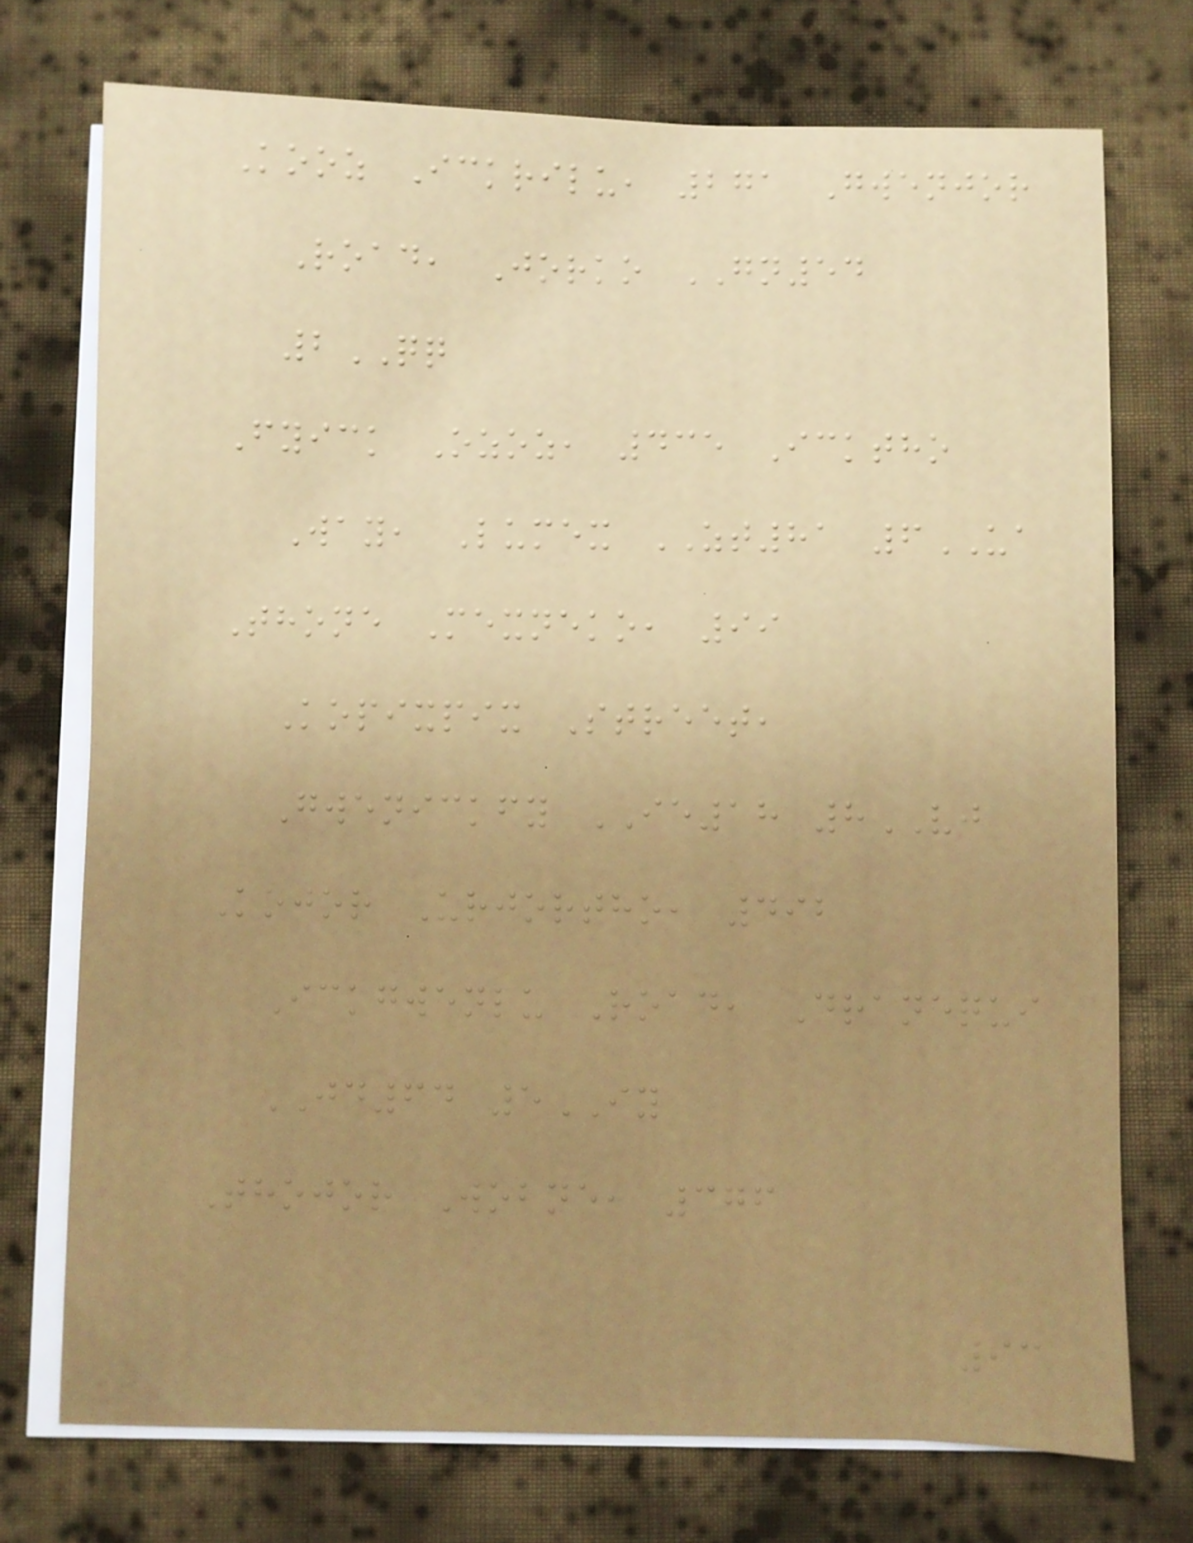Kooz Ickrilu, 271 Gwenjor
Road, Jorko GN54
2QQ
Fyick Ozoz, 435 Icktho
Way, Lumex ZT81 6UA
Thone Mexneko, 99
Kopixpix Street,
Gwenickfy IE18 8VJ
Kojor Urjortho, 492
Ickgwenlu Road, Dranequi
JD64 5IY
Thojor Wobne, 376
93
